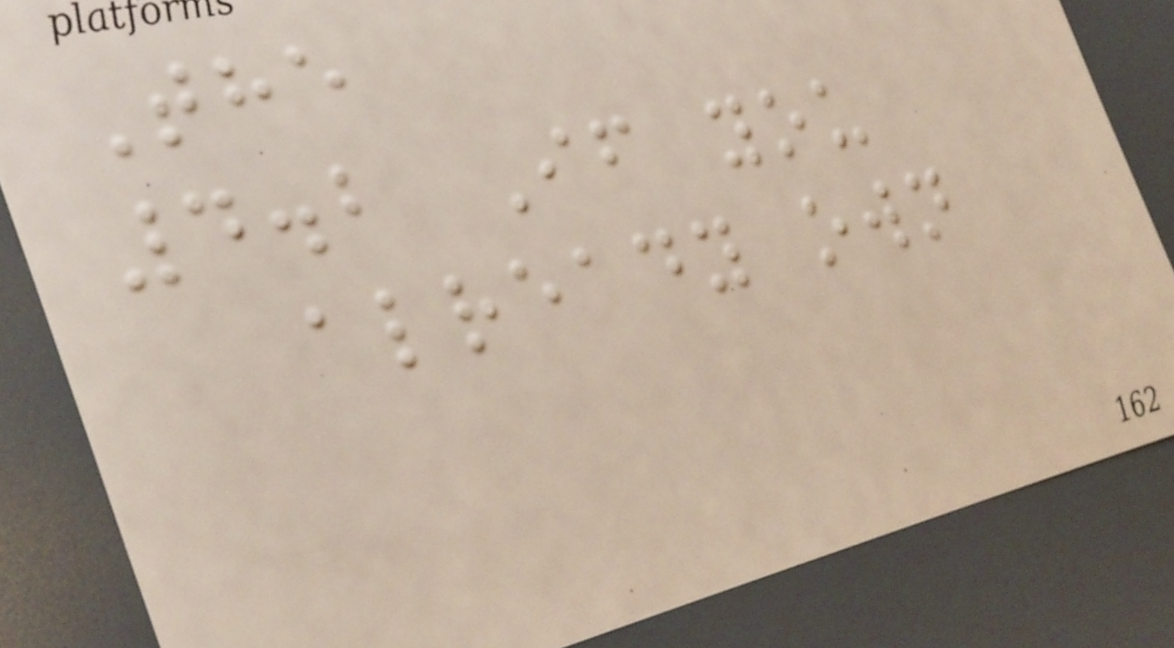The
4.2 If you
already own
